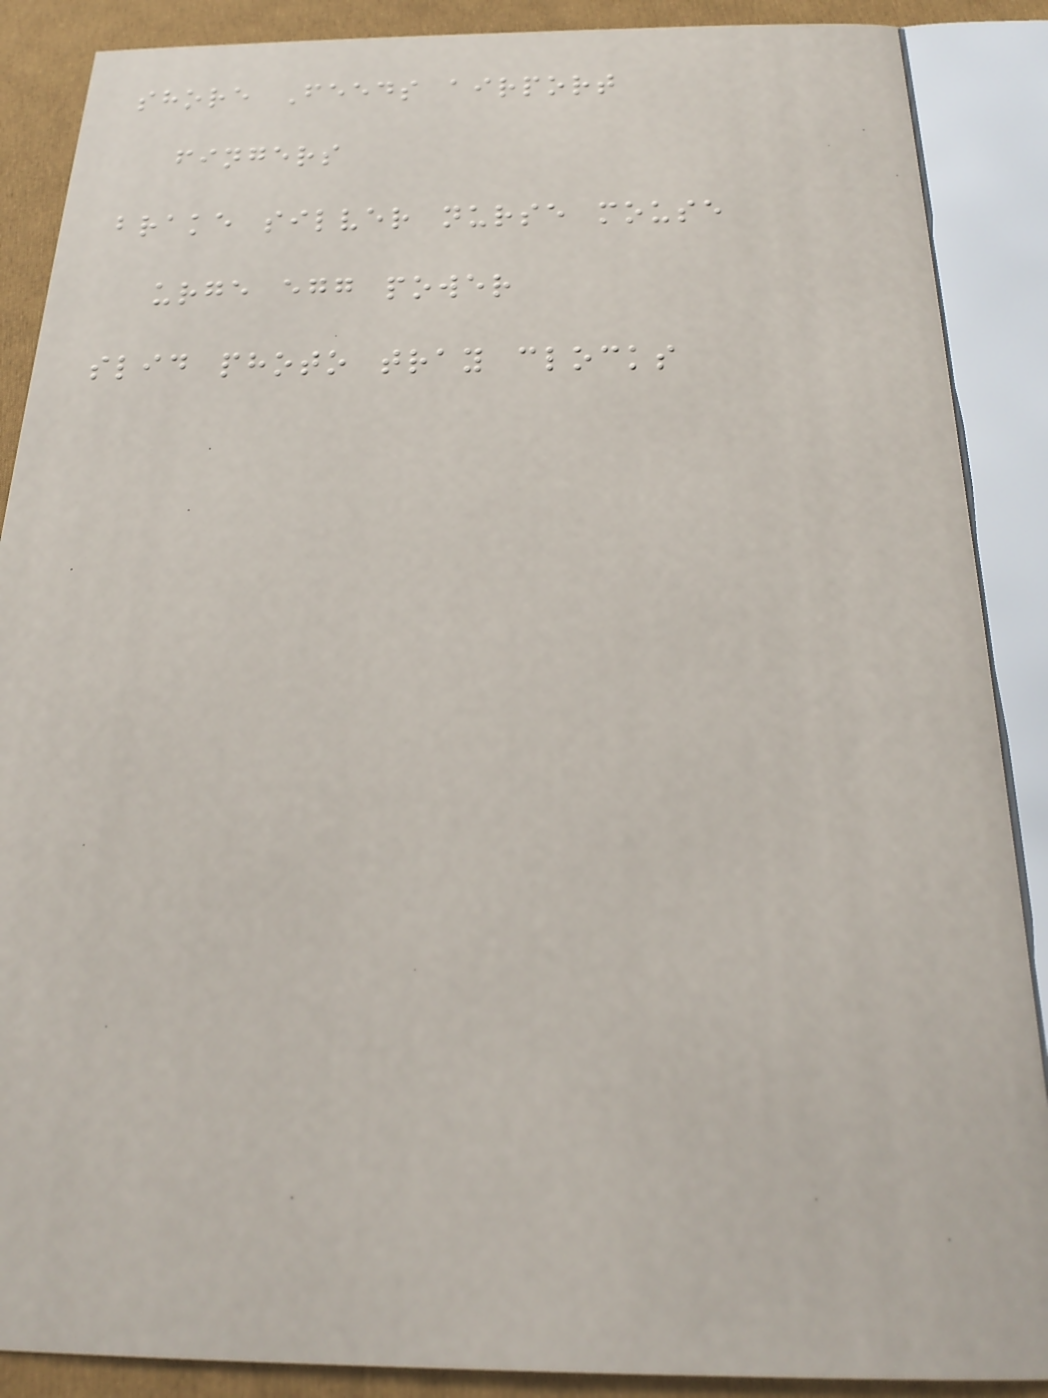shore Feeds airport
fingers
brake silver nurse mouse
urge egg power
slid photo tray clocks
